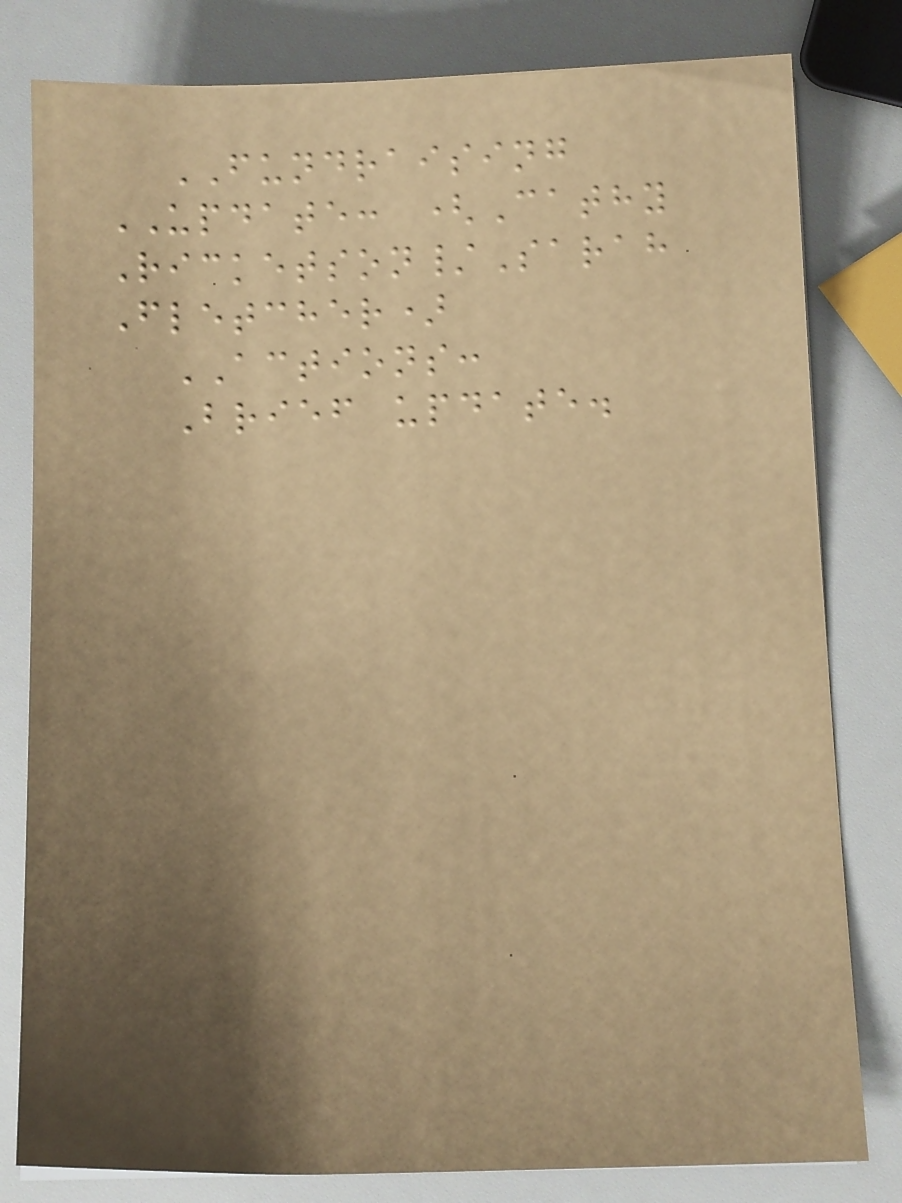FUNDRAISING
UPDATE: (Cathy
Ricketson/Sarah
Fletcher)
ACTIONS:
Brief update.
